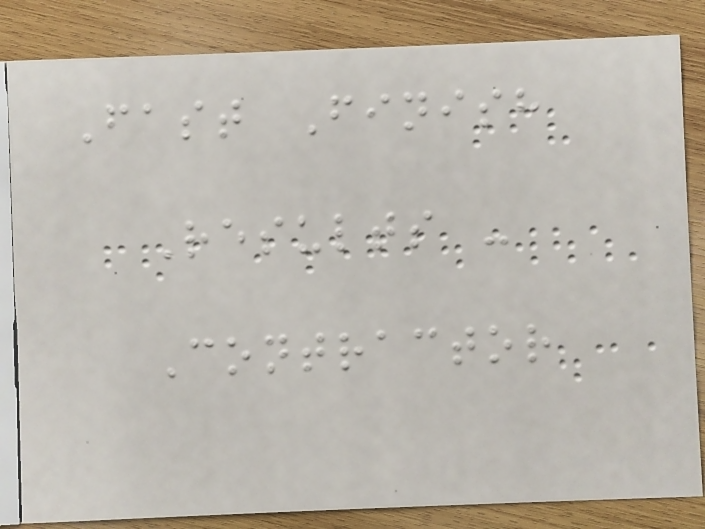Fast Finish
Results -
Contractor
